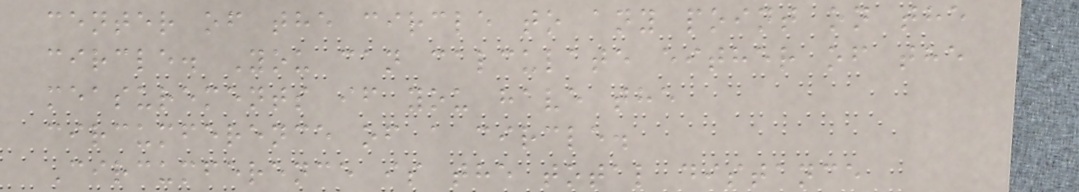center of the circle to any point on the
circle. You can calculate either of the
measurements if you have the
circumference of a circle.
Circumference is the total distance
